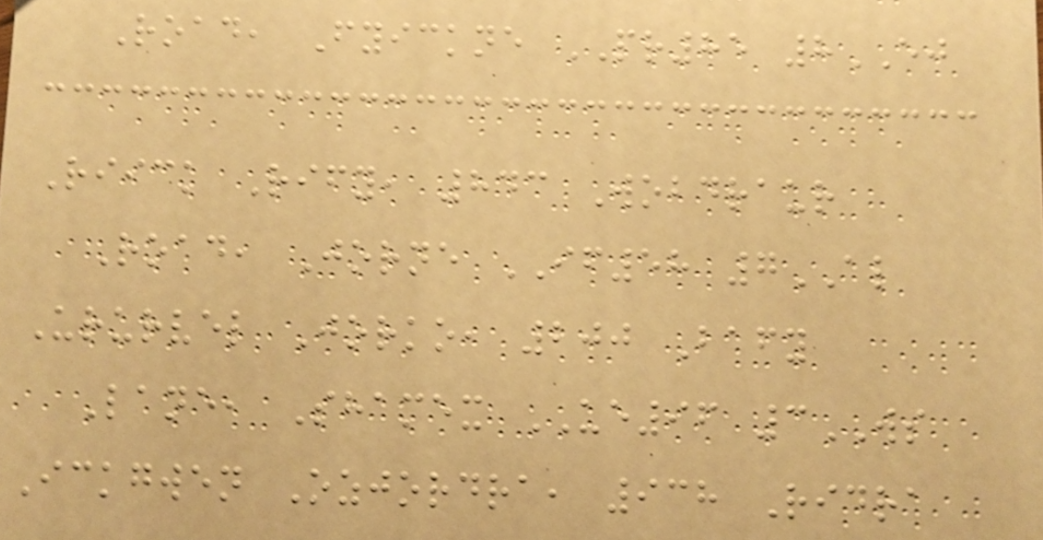Road, Fyickne PR85 8EJ
Riick Rify, 843 Wobdraur
Road, Jorne IF58 7AL
Ururvel Jorko, 200 Bafy
Lane, Shamex UE96 3WS
Ickgwen Ozjordra, 938 Ridra
